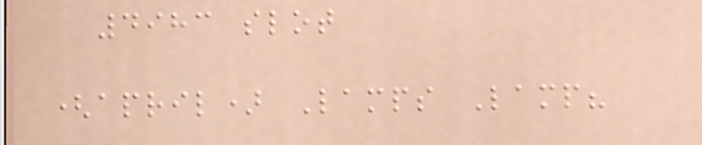4983 slot
(april) Lamps Lamp?
